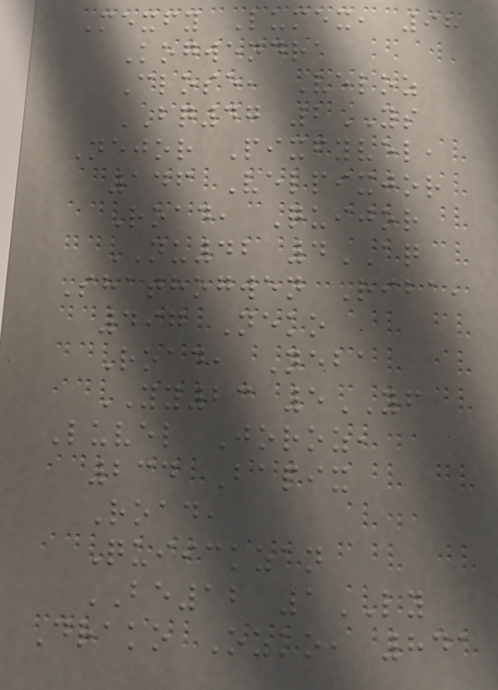Mexfy Lumex, 98
Kogwendra
Close, Veloz
BQ47 2YS
Nejor Pixfyvel,
146 Velpixjor
Road, Quijor
NU42 4AQ
Shathogwen Riba,
497 Neko
Road, Neba
YY23 5YF
Luvel Joroz,
234 Bapix
Road,
Quiickzan
BE12 1LY
Drako Ozko, 841
